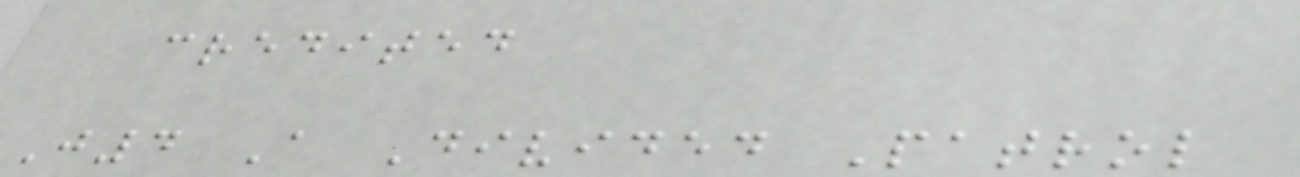credited
J4 A Divided Patrol
